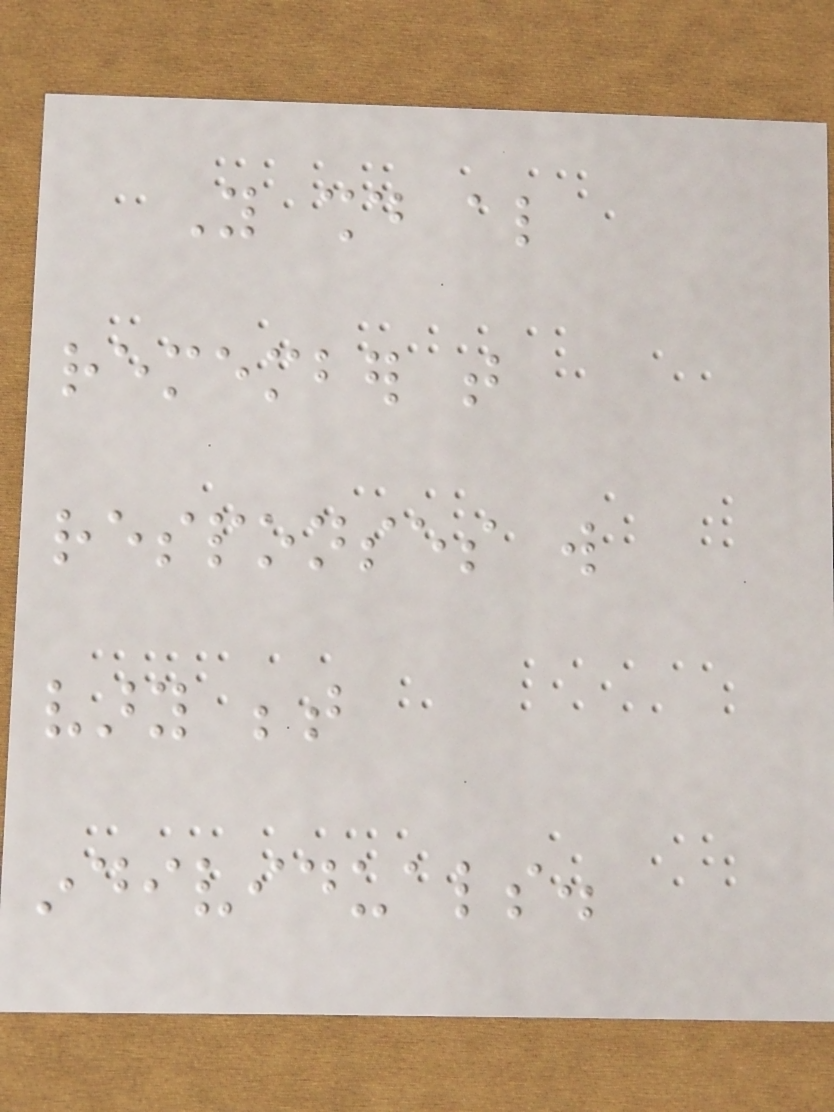You should also
remember that
responses will
vary between
individuals.
